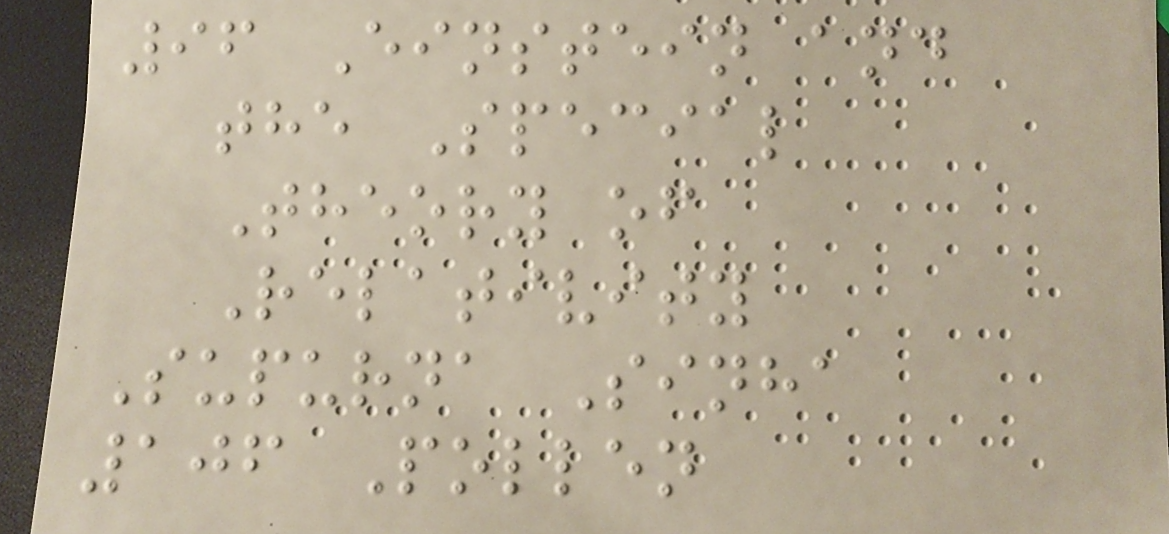96 Einstein and
the Special
Theory of
Relativity
Supurna Sinha
106 Pollen
